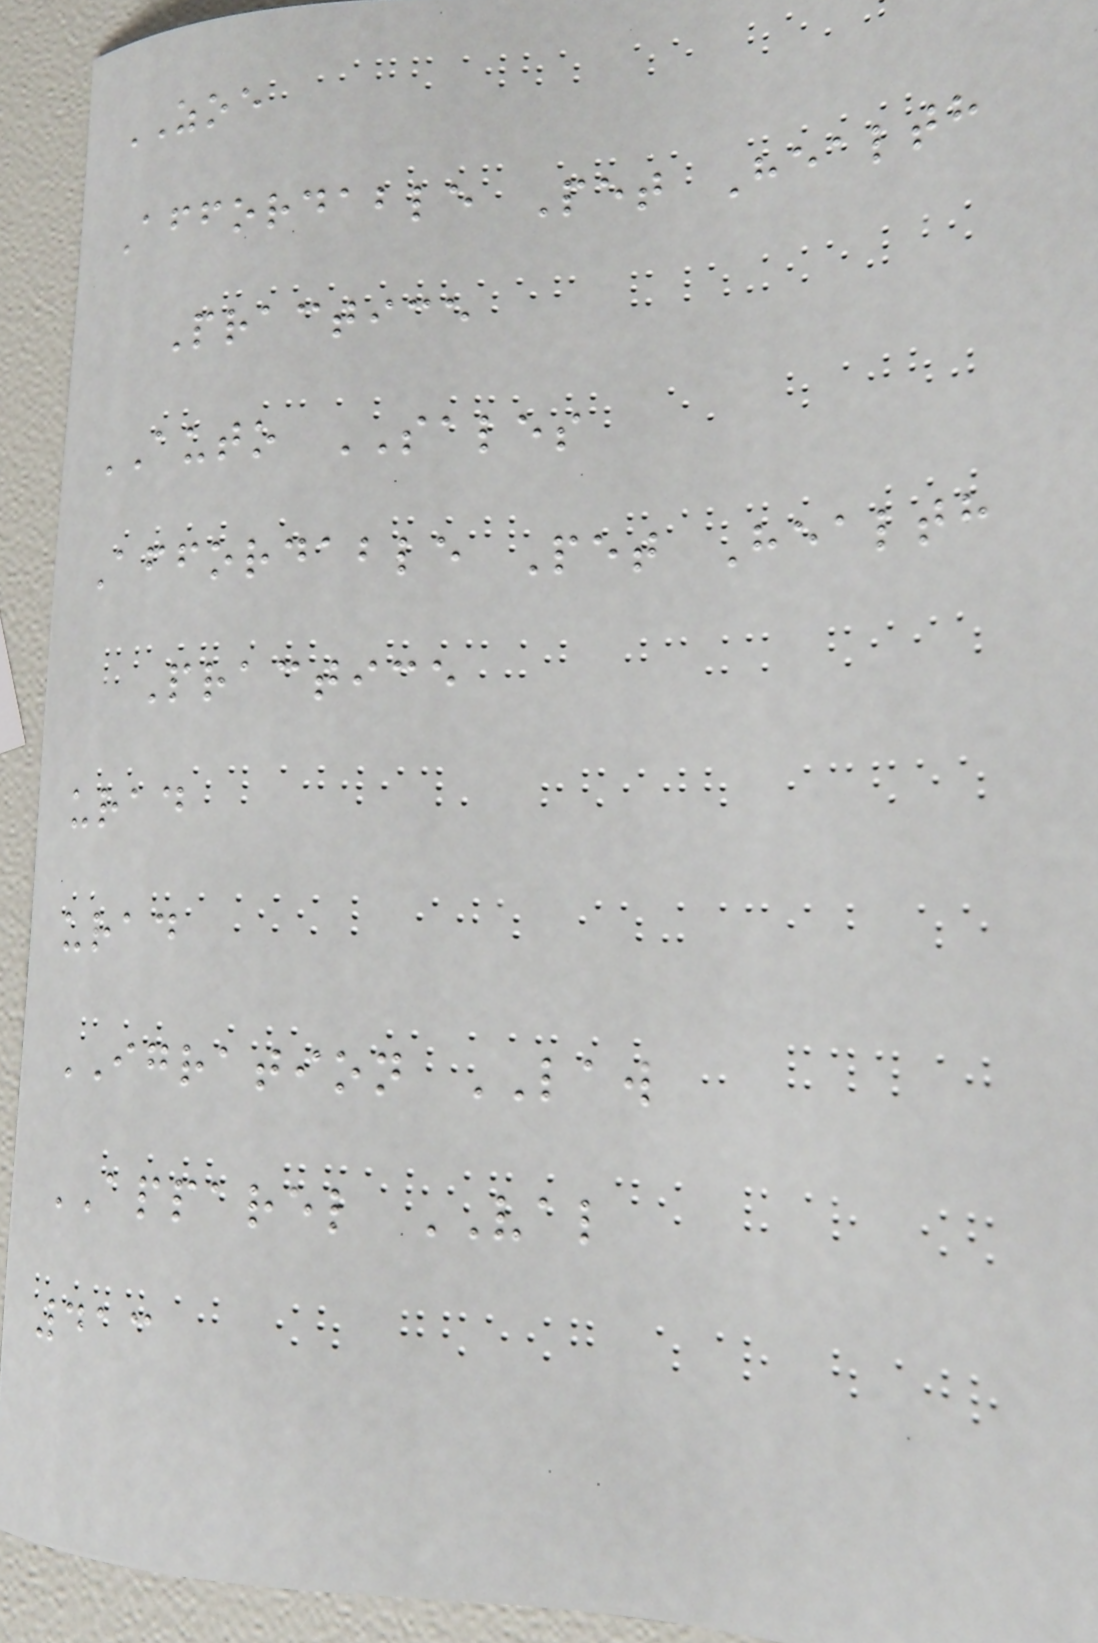ZOE
Affordable Pet Health
Practice
AUTO SALES
Affordable Pet Health
Practice
urad
urad
IGRATION LAW
APPAREL VAL
413
